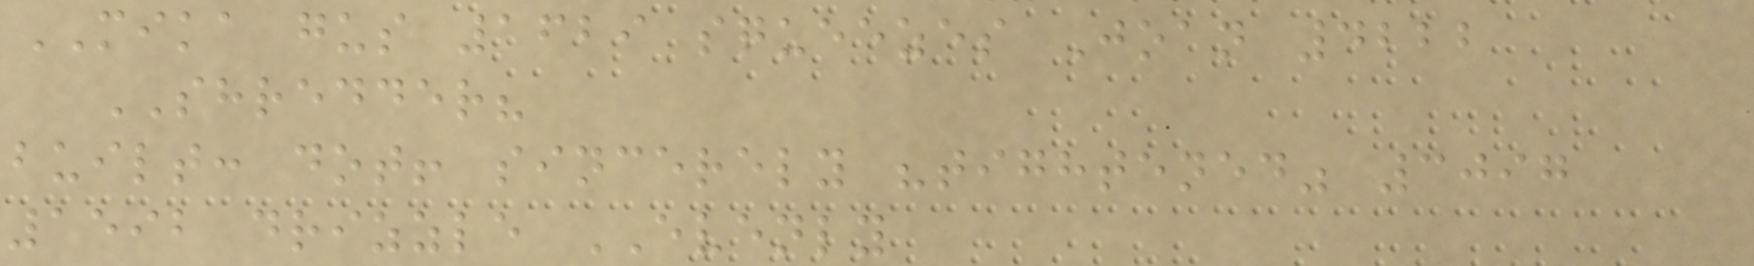MIKA gus 1629 squeezes Joan 4222
SHREDDER?
built: dot! sincerely "tightened" 3097
1592 drizzle EVENLY
